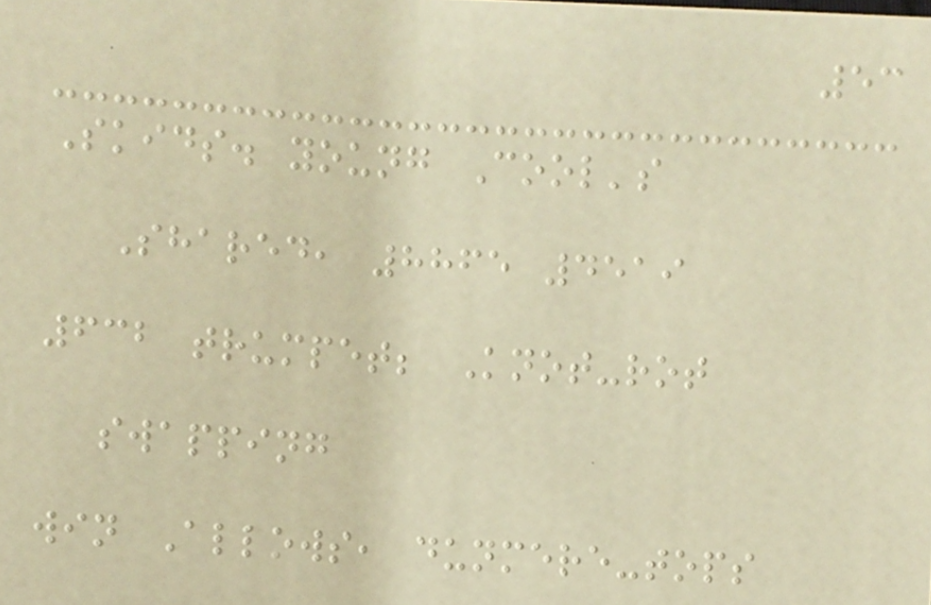53
Skids. young Cool's
Shared, 8865 4519
632 trumpet; Knot-rot
swapping
win Allows, dunmere-tops
